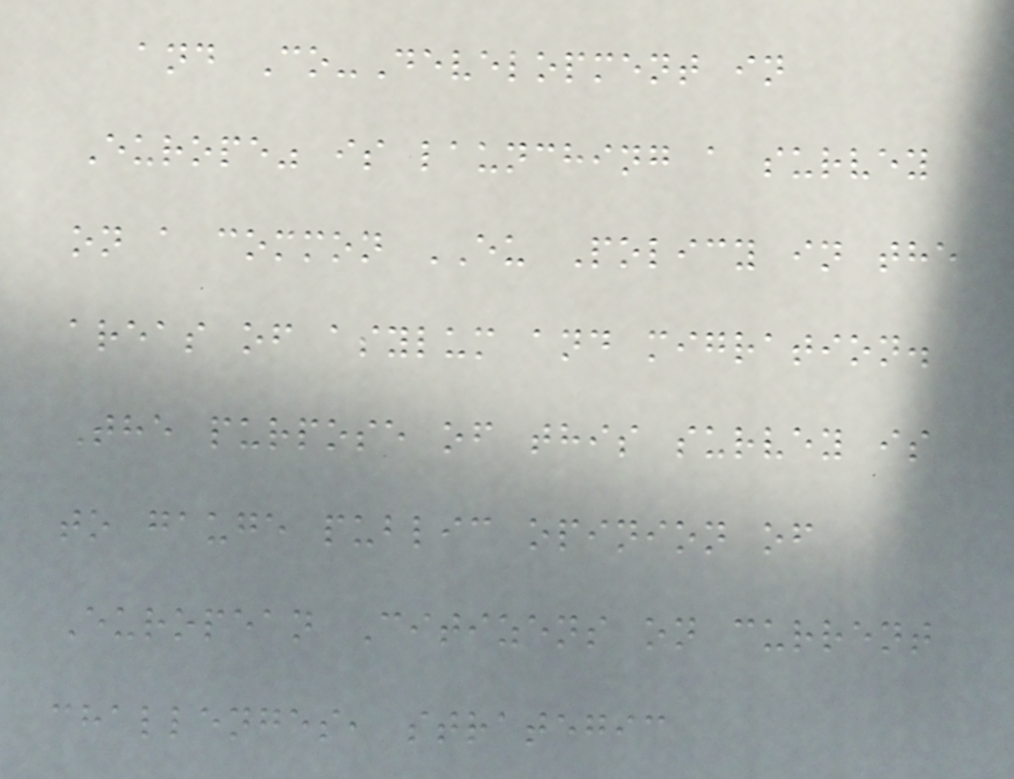and Co-Development in
Europe" is launching a survey
on a common EU Policy in the
areas of asylum and migration.
The purpose of this survey is
to gauge public opinion of
European Citizens on current
challenges, strategic
